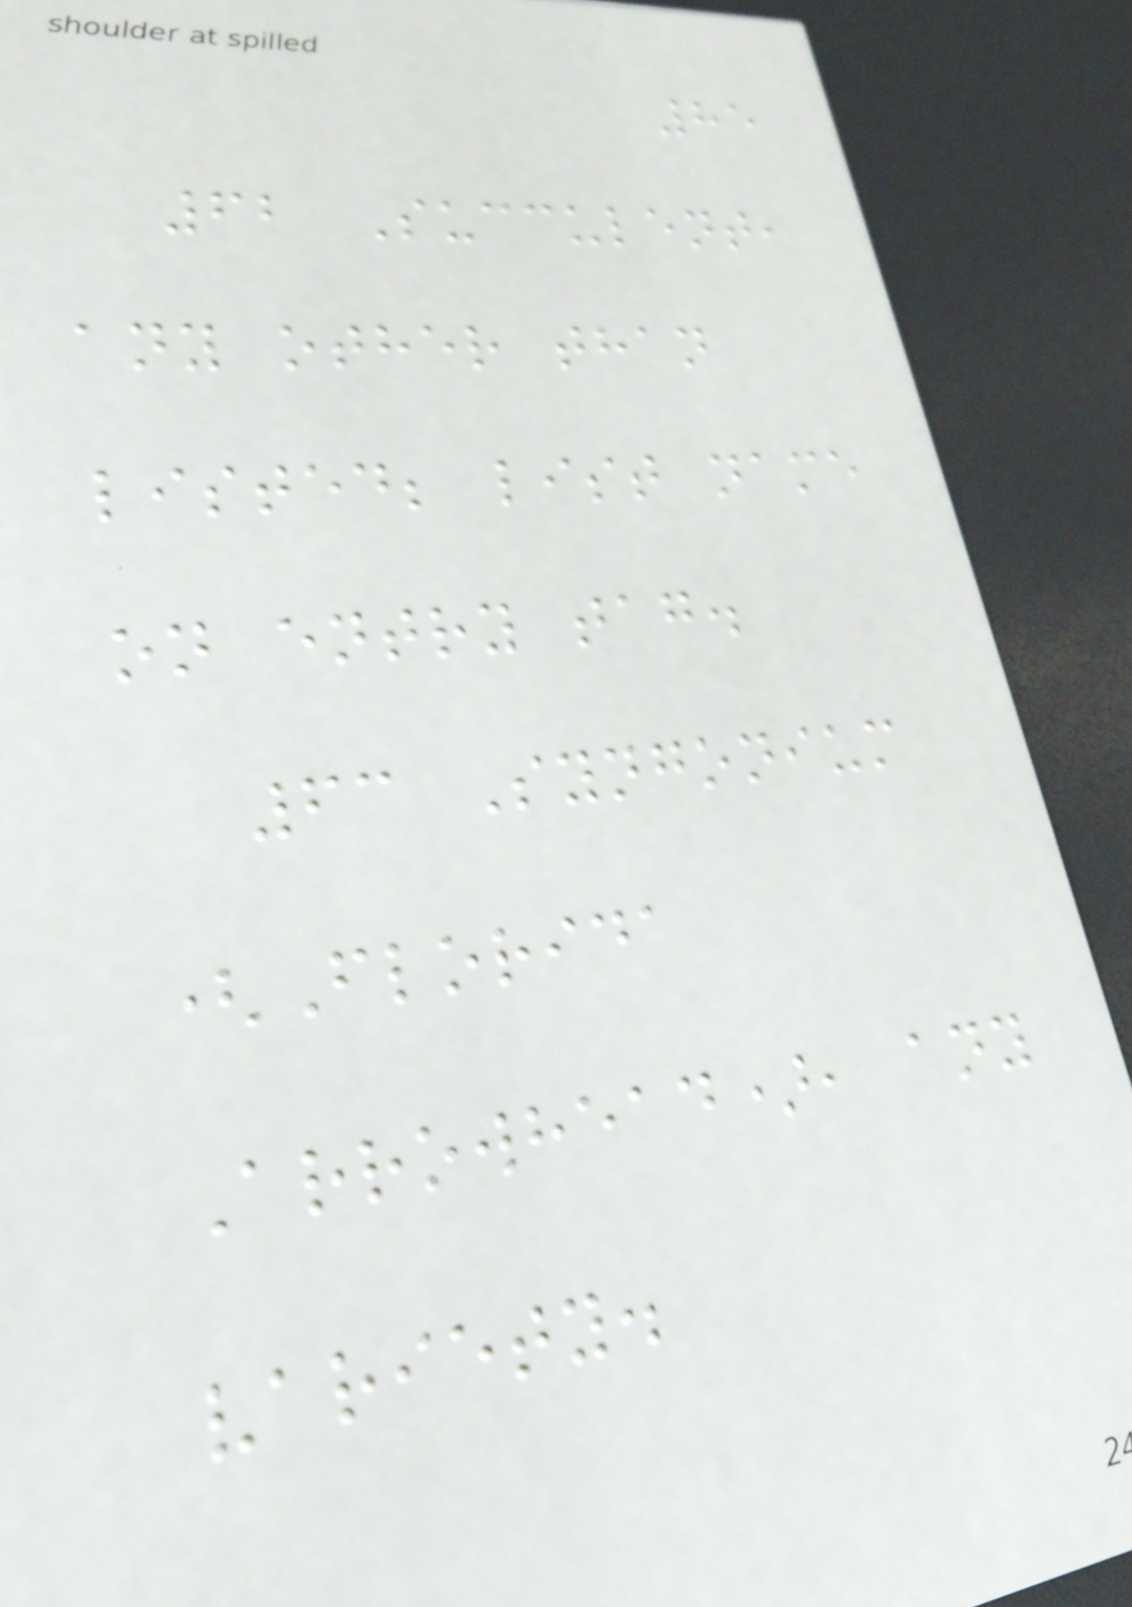85
62 Succulent,
any other than
listed; list name
on entry tag.
63 Syngonium
(Florida
Arrowhead), any
variety.
